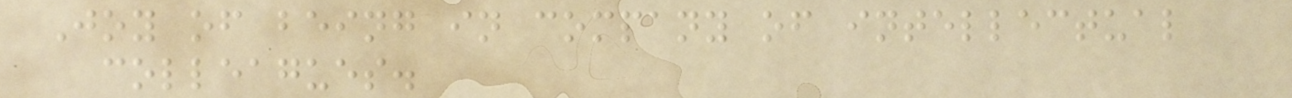Joy of being in company of intellectual
colleagues.
